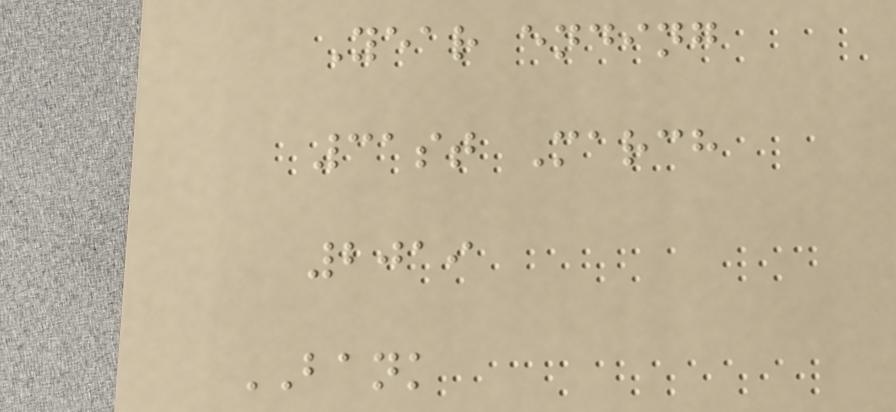Year ending
31st March
2019
BANK
